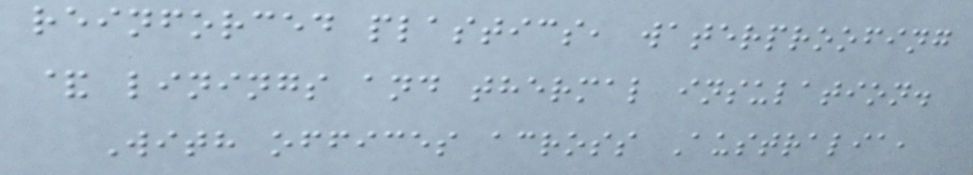reinforced plastics, waterproofing
& linings and thermal insulation.
With offices across Australia,
